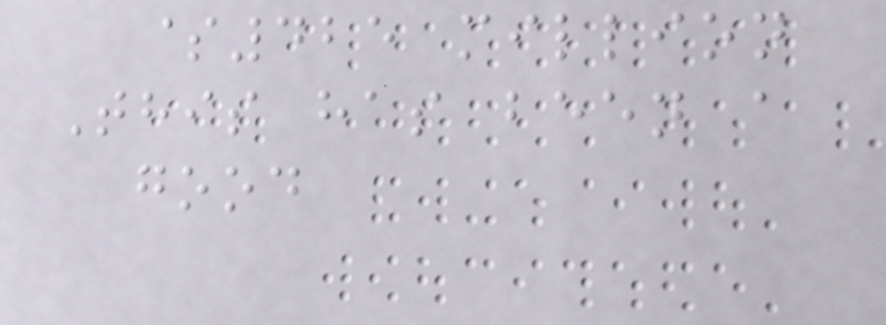$425 million
This has been a
good
